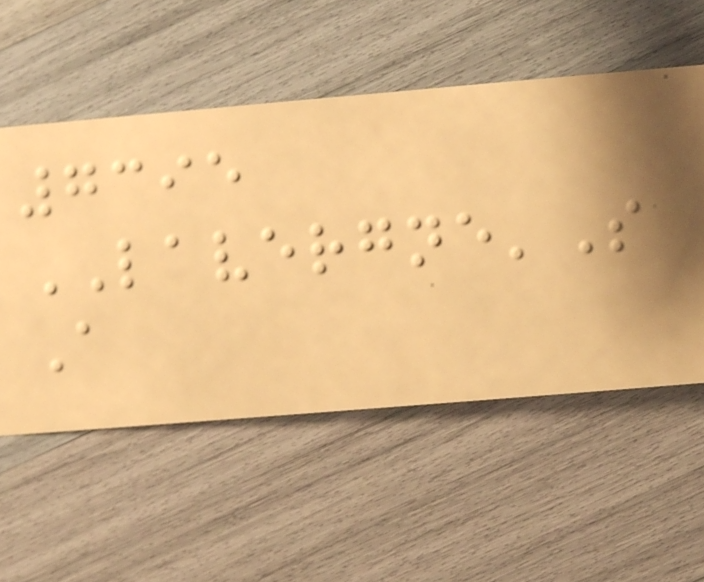7395
LAVERGNE'S
A
